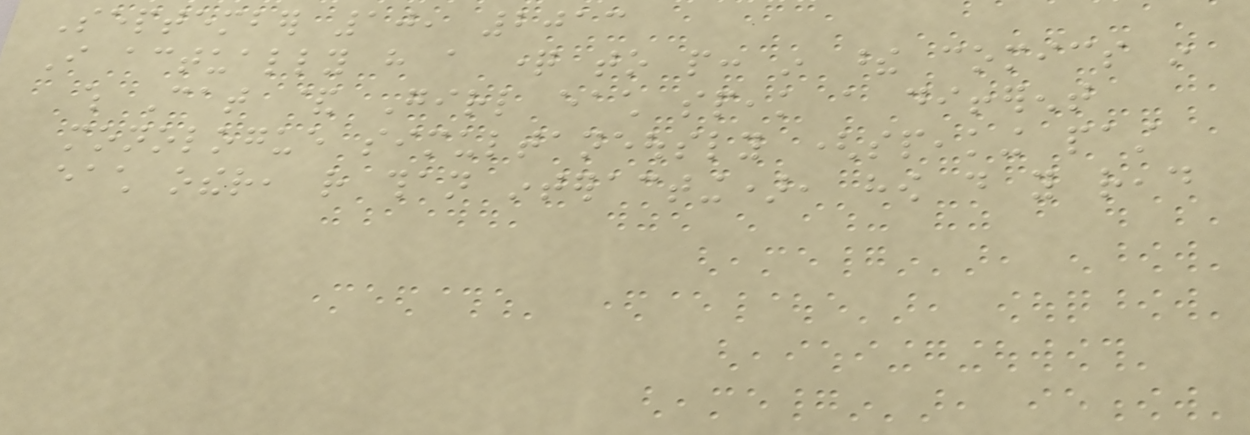September 10, 2013
I actually have a question to people: in these comics in
which Cat & Girl each speak a different
monologue simultaneously (speaking past
each other, rather than interacting), how do you read
